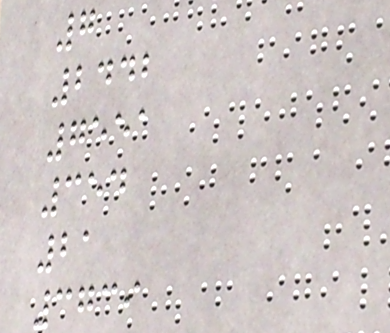7
2442
7551
354
21
3739
